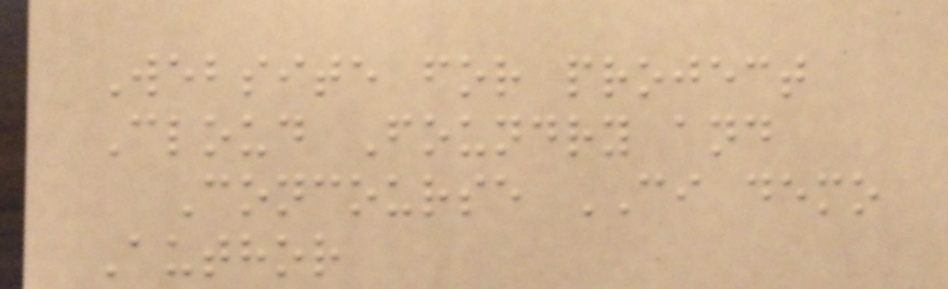Website for project
Cloud Foundry and
Concourse CI demo
Author
